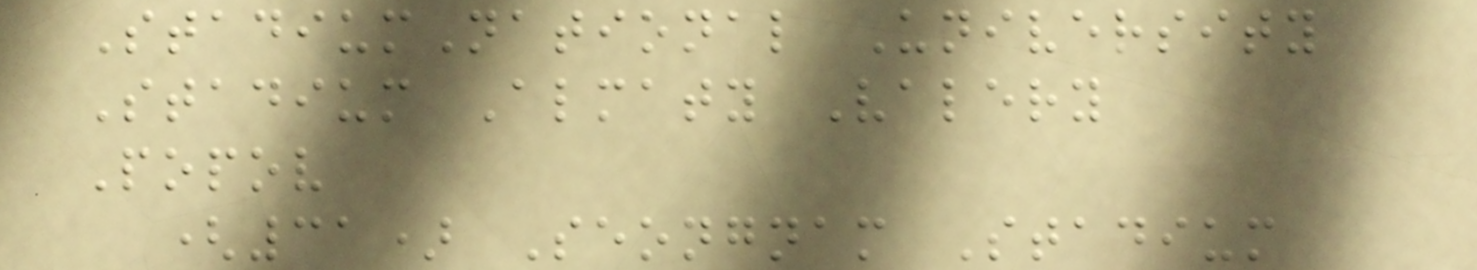StadiumNational University
Stadium Almaty Valery
Popov
(31) Seongnam Stadium
